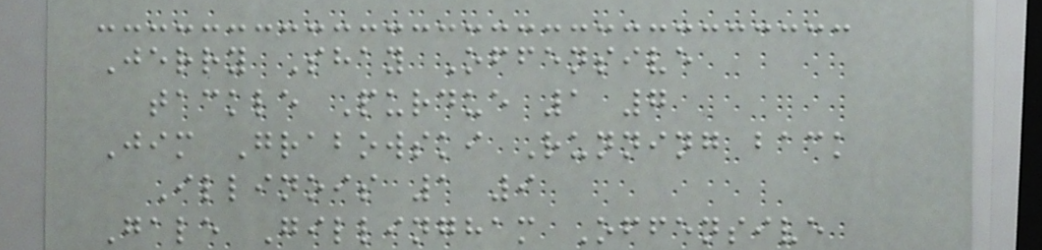Jerry Shay Offensive
tackle Purdue 1 7
Jim Grabowski Running back
Illinois 1 9
Gale Gillingham Offensive
